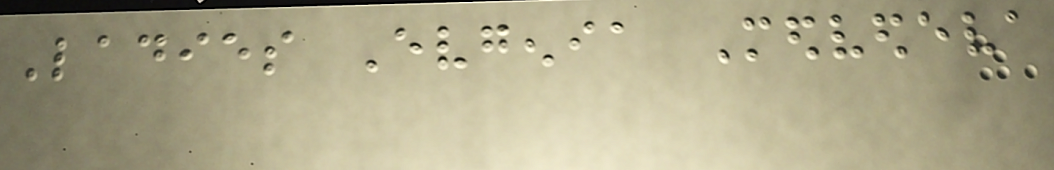Ladies Evgenia Medvedeva
